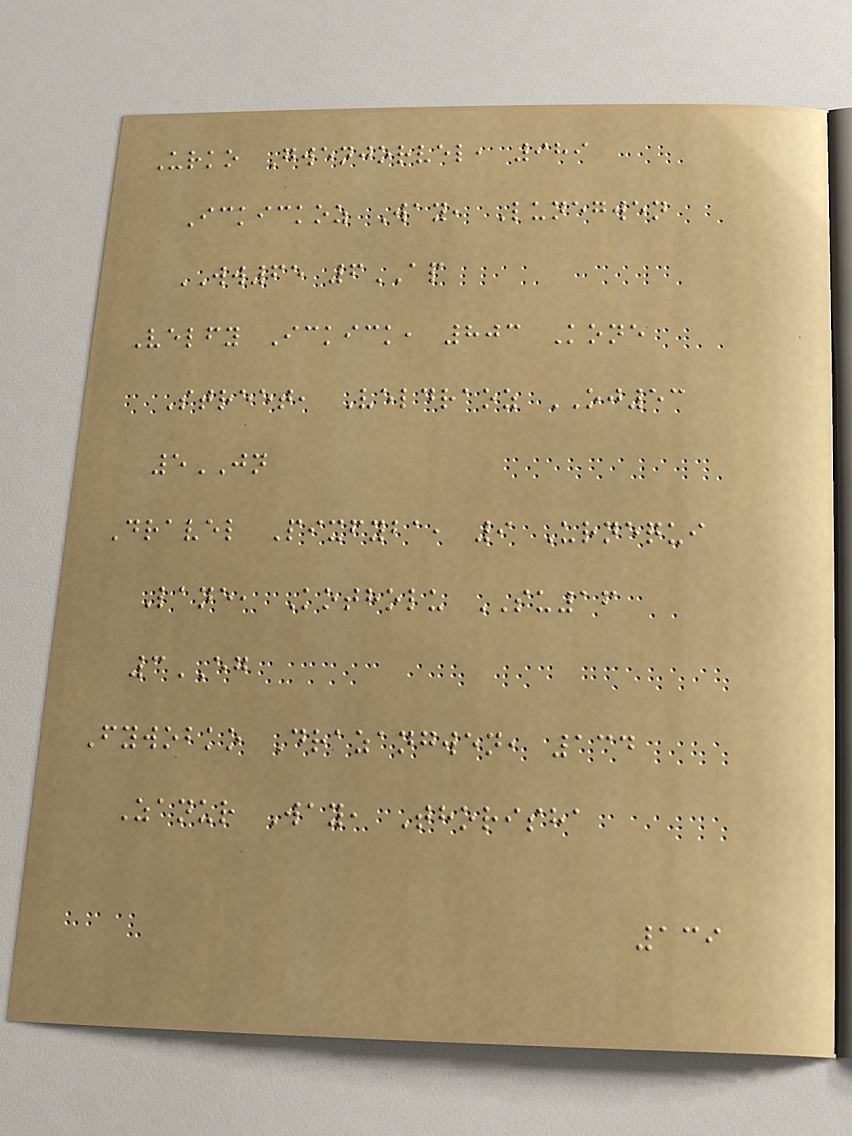Urko Gwenjorvel, 989
Ickickoz Way, Lunegwen
WW65 6AP
Velfy Ickick, 803 Kone
Street, Veldraoz OJ53
5JN
Dravel Pixfyba, 9 Urnequi
Lane, Kotholu SU16
3EG
Fywobko Drazangwen, 134
Zanur Way, Thorisha
139
